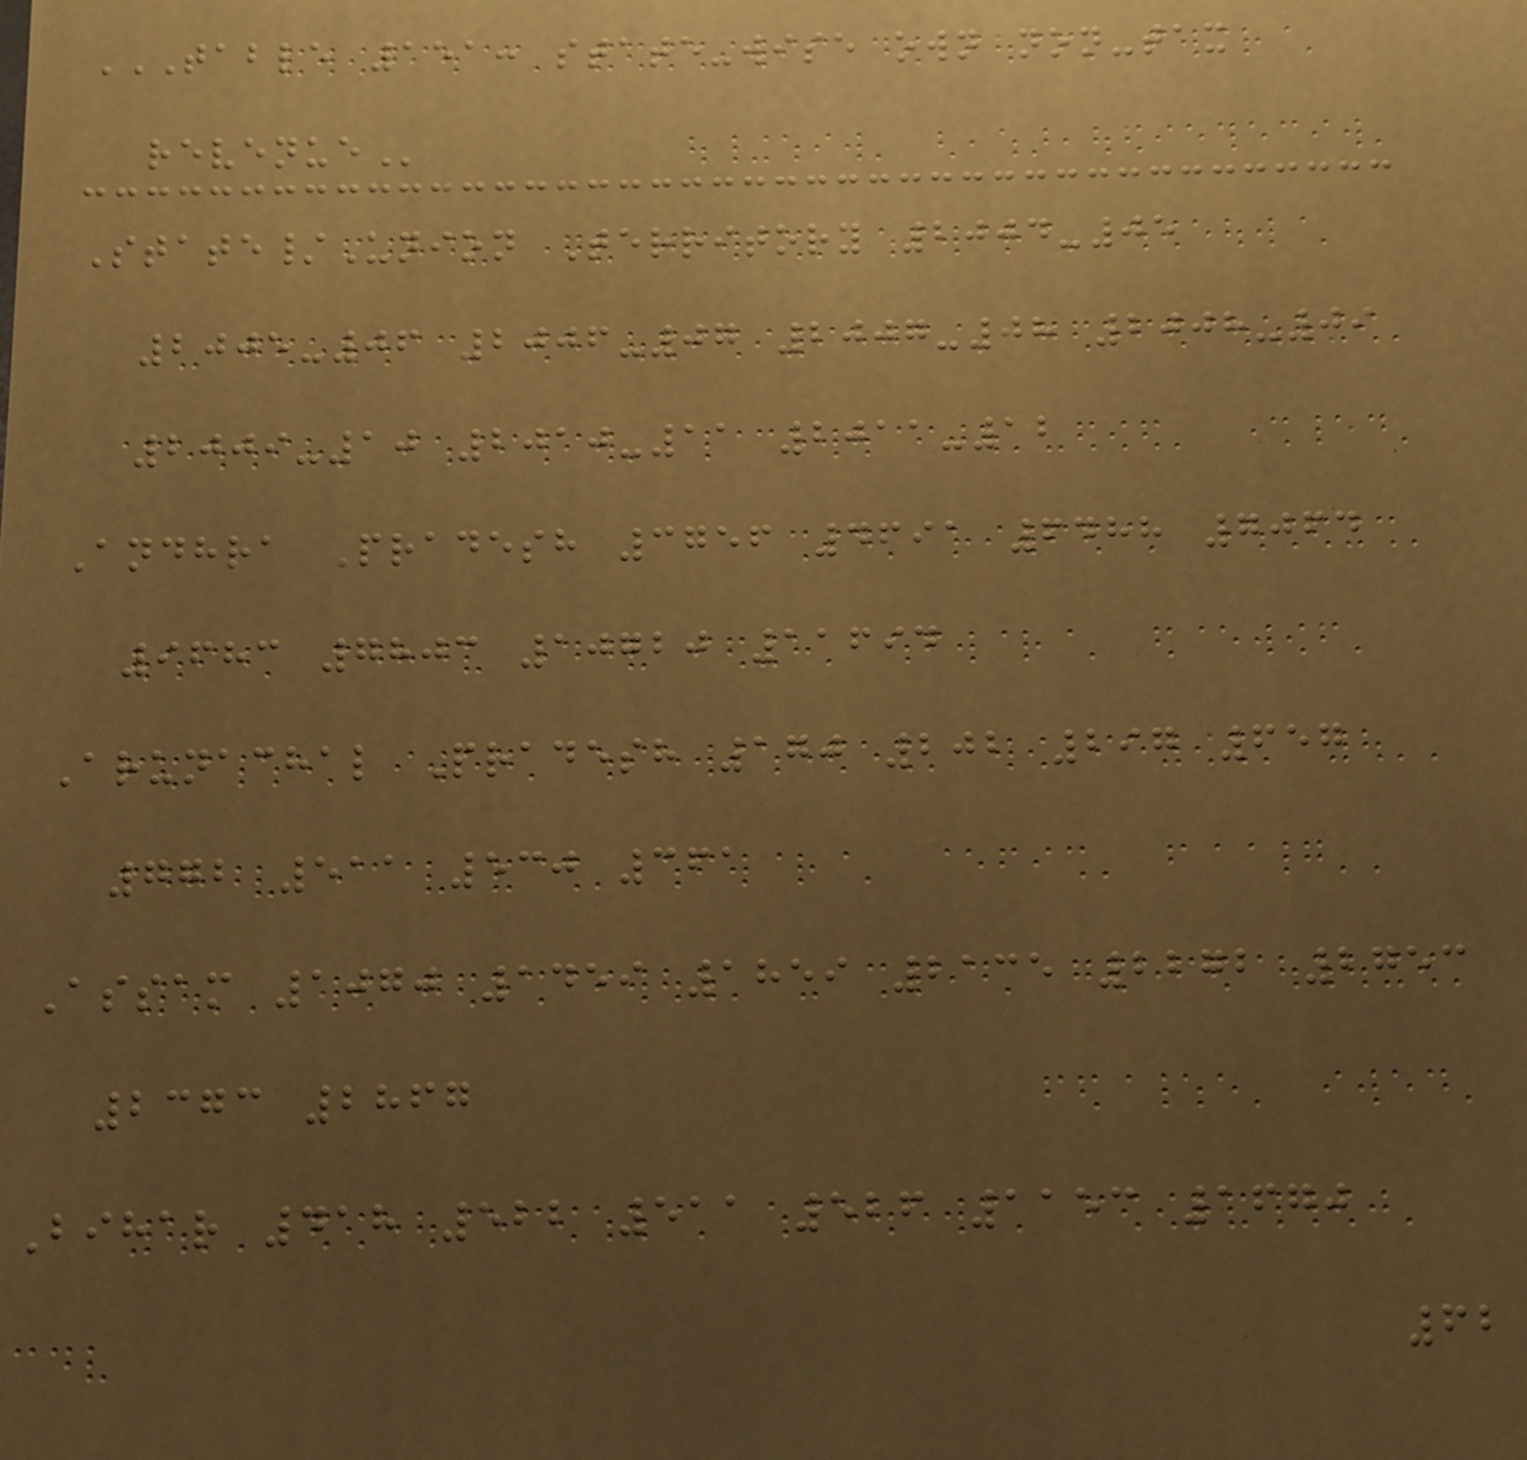TABLE 151: STATE-WISE OWN NON-TAX
REVENUE
State/Union Territory 2004-05
2005-06 2006-07 2007-08 2008-09
2009-10 2010-11 2011-12
Andhra Pradesh 3756 4691 6488 7064
9683 7803 10720 11694
Arunachal Pradesh 170 202 297 657
772 511 530 361
Assam 1070 1459 1859 2135 2272 2753
2373 2867
Bihar 418 522 511 526 1153 1670
62
